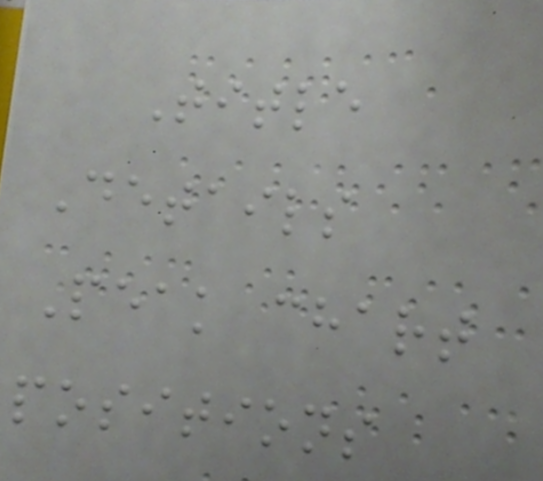Title
Details
Peak chart
positions
